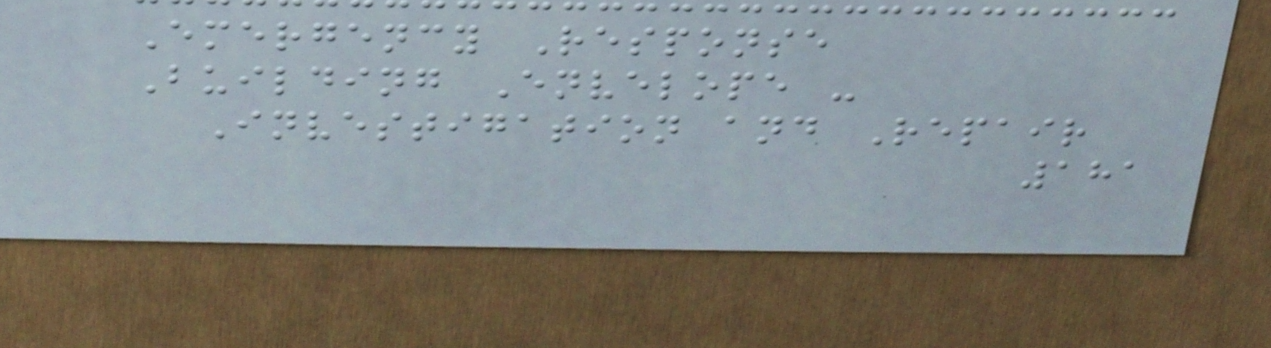Emergency Response
Building Envelope -
Investigation and Repair
181
